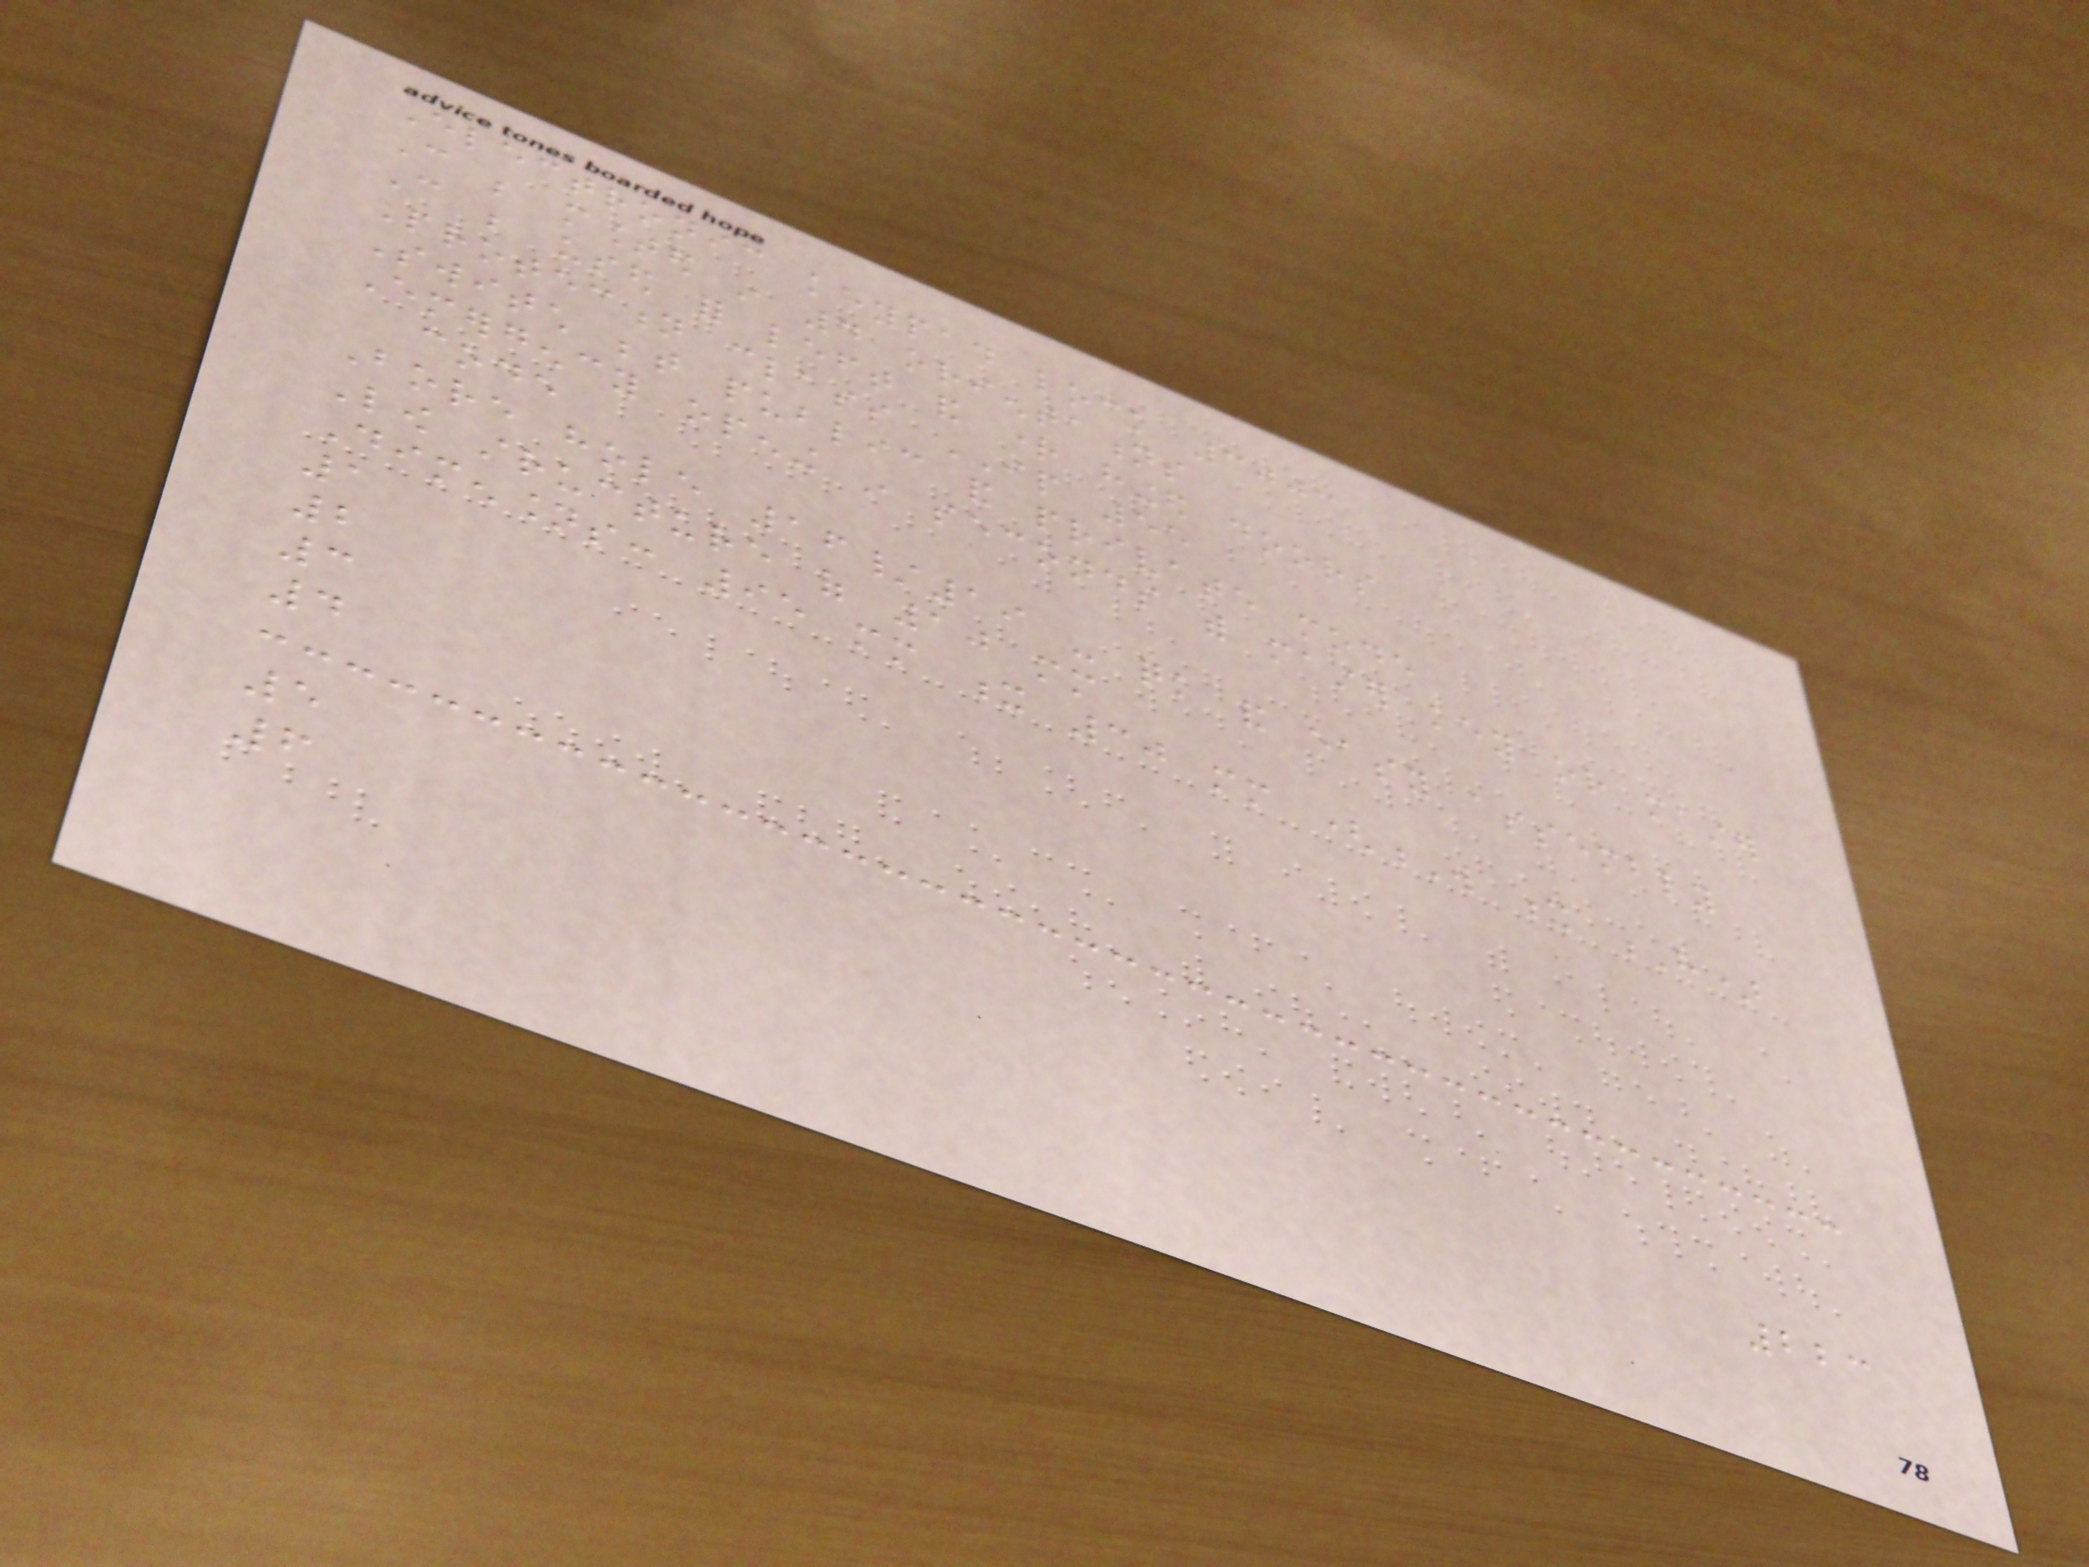Electronic keypad lock 3003
Can be mounted in 4 orientations
Can be used for left and right hinged doors
Protection class IP 55
Switch between public and private mode
Emergency opening in seconds with master key or master
code
Bore hole 16/19 - quick and easy assembly
Low structure of 10 mm
Dimensions: 95 mm x 30 mm (W x H)
1
2
3
4
5
6
223
